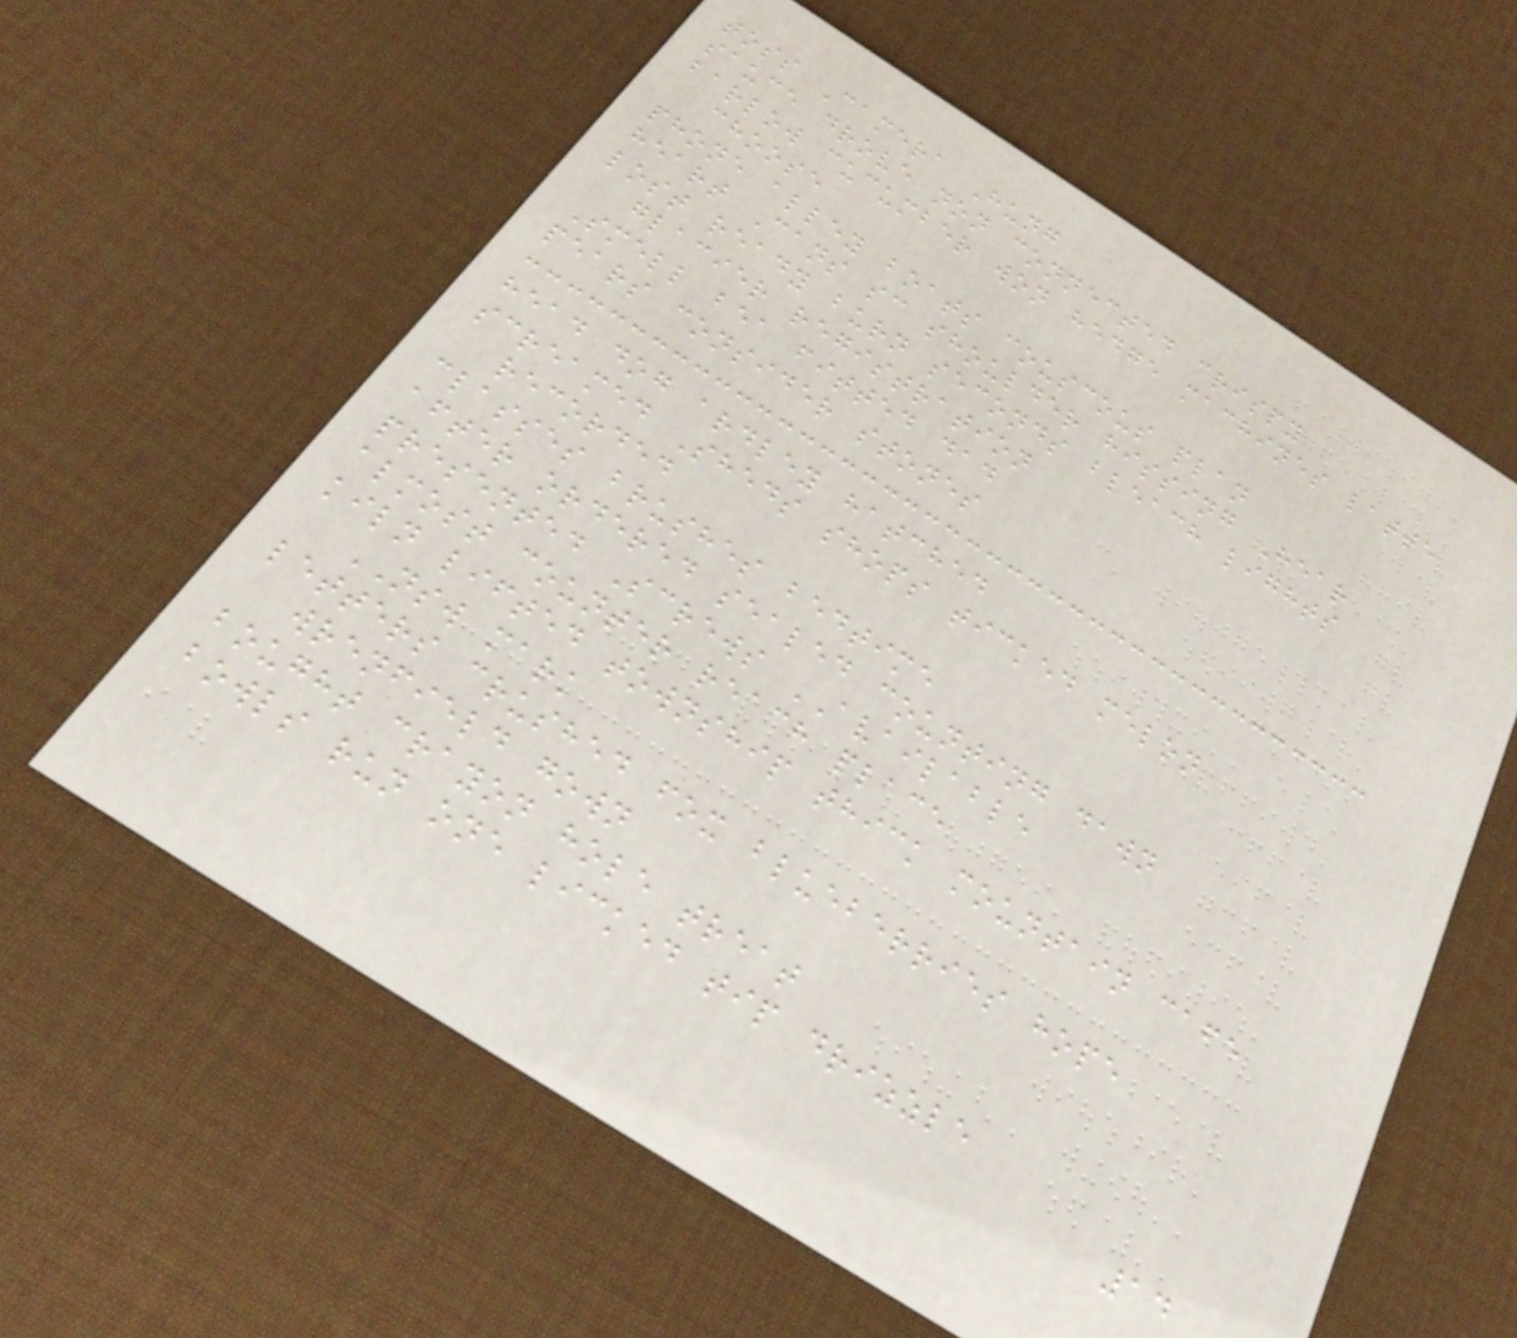toss Camera Hung
sauce drove non connected crispy
barlow cucumber won hedge machines latte
choose
phone alley boats couscous plan
heart Cans sc shoulder hissing Hear
lost ready burn seconds bleach lights
glacier registration
Smell bea fitted dad
pears consider stones
head dog ardley hatched
screamed Sheds shops ticked melon
recorded
classes brushes bedtime
after ordered sealed counting dawn
presented Screws AVAILABLE
almost counter reach place
kiln lifted township thick mountain cafe
NSW mark
letters crushed fox blueberries hope
wrenfield gown
bought crayon hole treat
bowls run one licked tip drizzle
14
